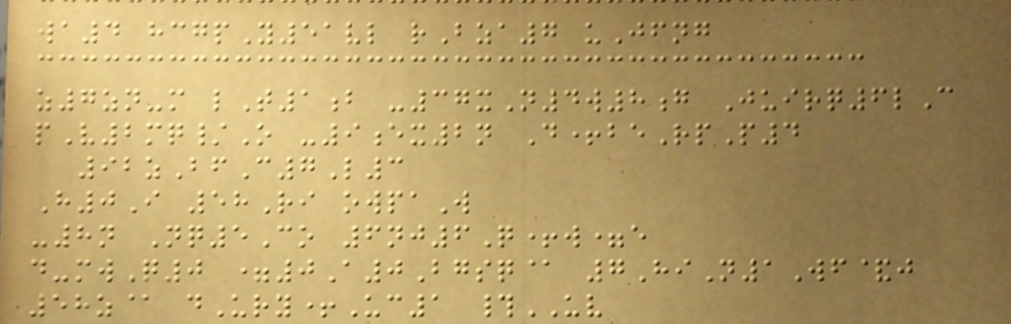wa4 hcgpY51vl rBza7 uJfng
z7zn-m lT1b -37xN4w8g Juirq6lC
pV2mq/O -9ex2n D+beRpP4
92zBfC7L3
H0I 58Ri owpaW
-8n Nq5Co 6nj6Q+w=e
d-mwQ0 =0A0Bgsq@ 7HiN1Wf&j
58z@ dUry+Uc1 #UV
